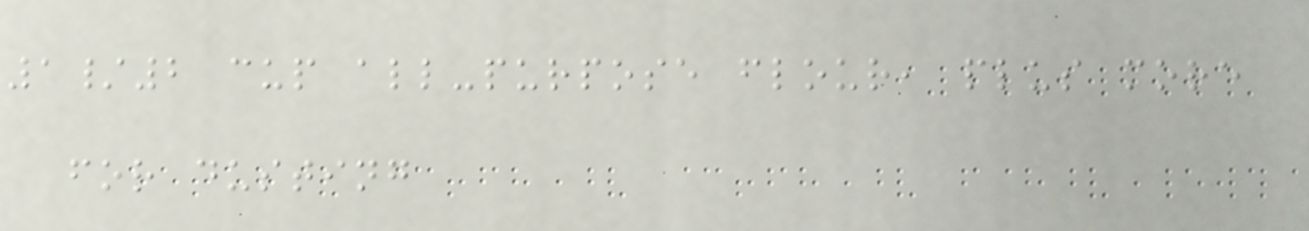1/2 cup all-purpose flour, plus more
for dusting
